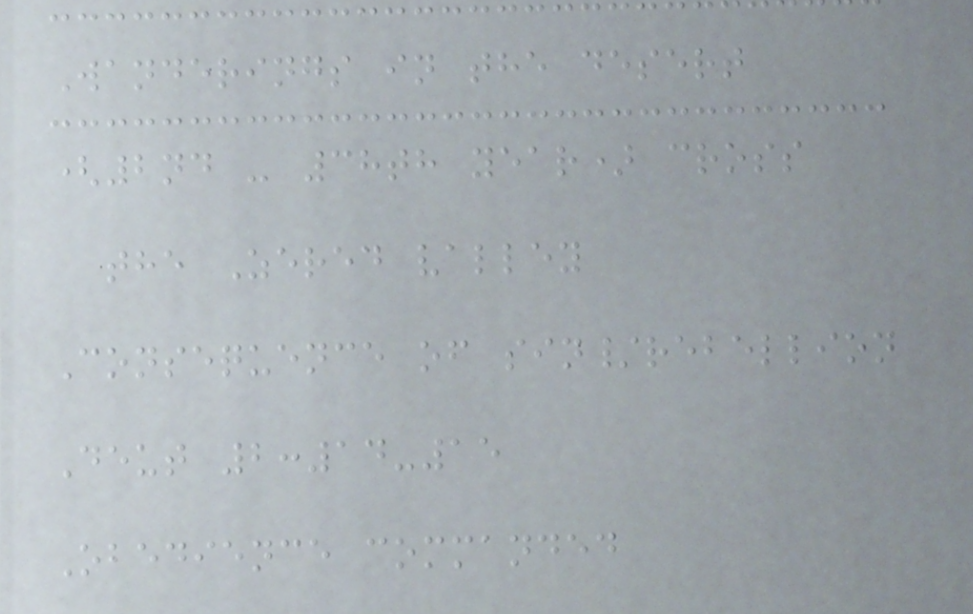Wanderings in the desert
(2nd - 38th year) cross
the Zered valley
Consequence of sin/rebellion
Deut 2:14-15
Obedience commanded
